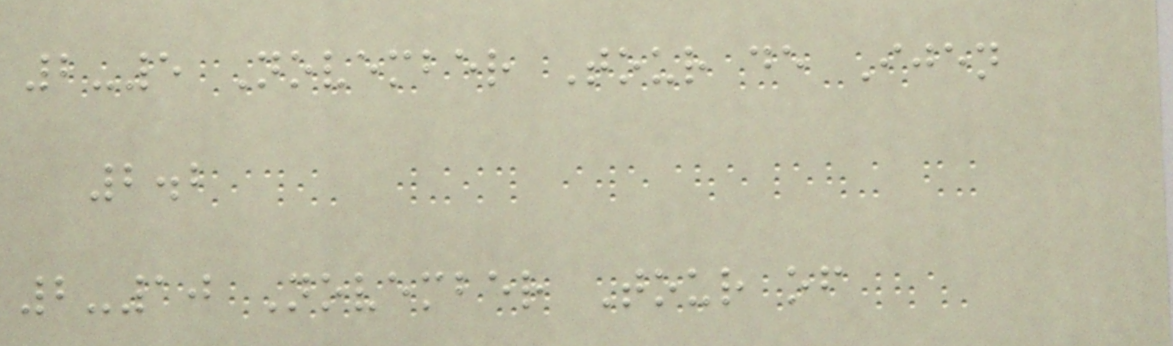2-5 November Tour de Ijen
2.2
2-10 November Tour of
